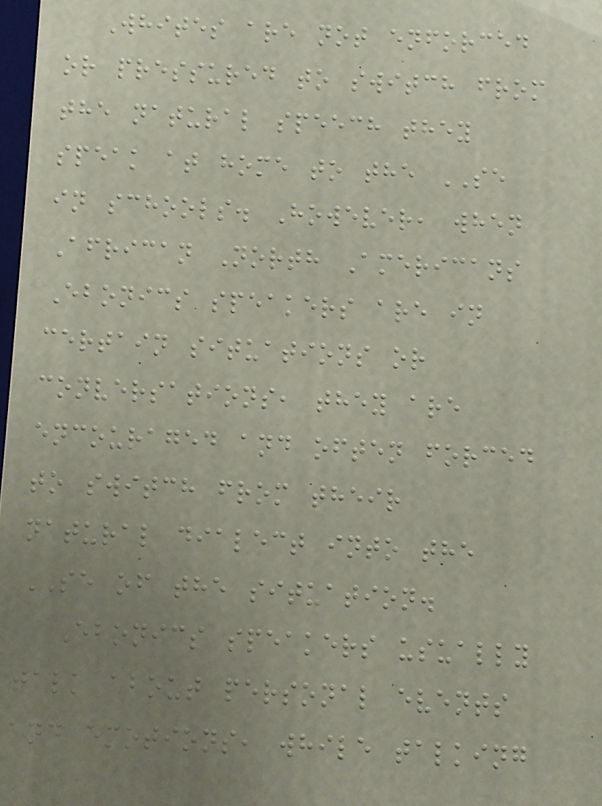Whites are not enforced
or pressured to switch from
the natural speech they
speak at home to the SE
in schools. However, when
African North Americans
Ebonics speakers are in
certain situations or
conversations, they are
encouraged and often forced
to switch from their
natural dialect into the
SE of the situation.
Ebonics speakers usually
talk about personal events
and emotions, while talking
